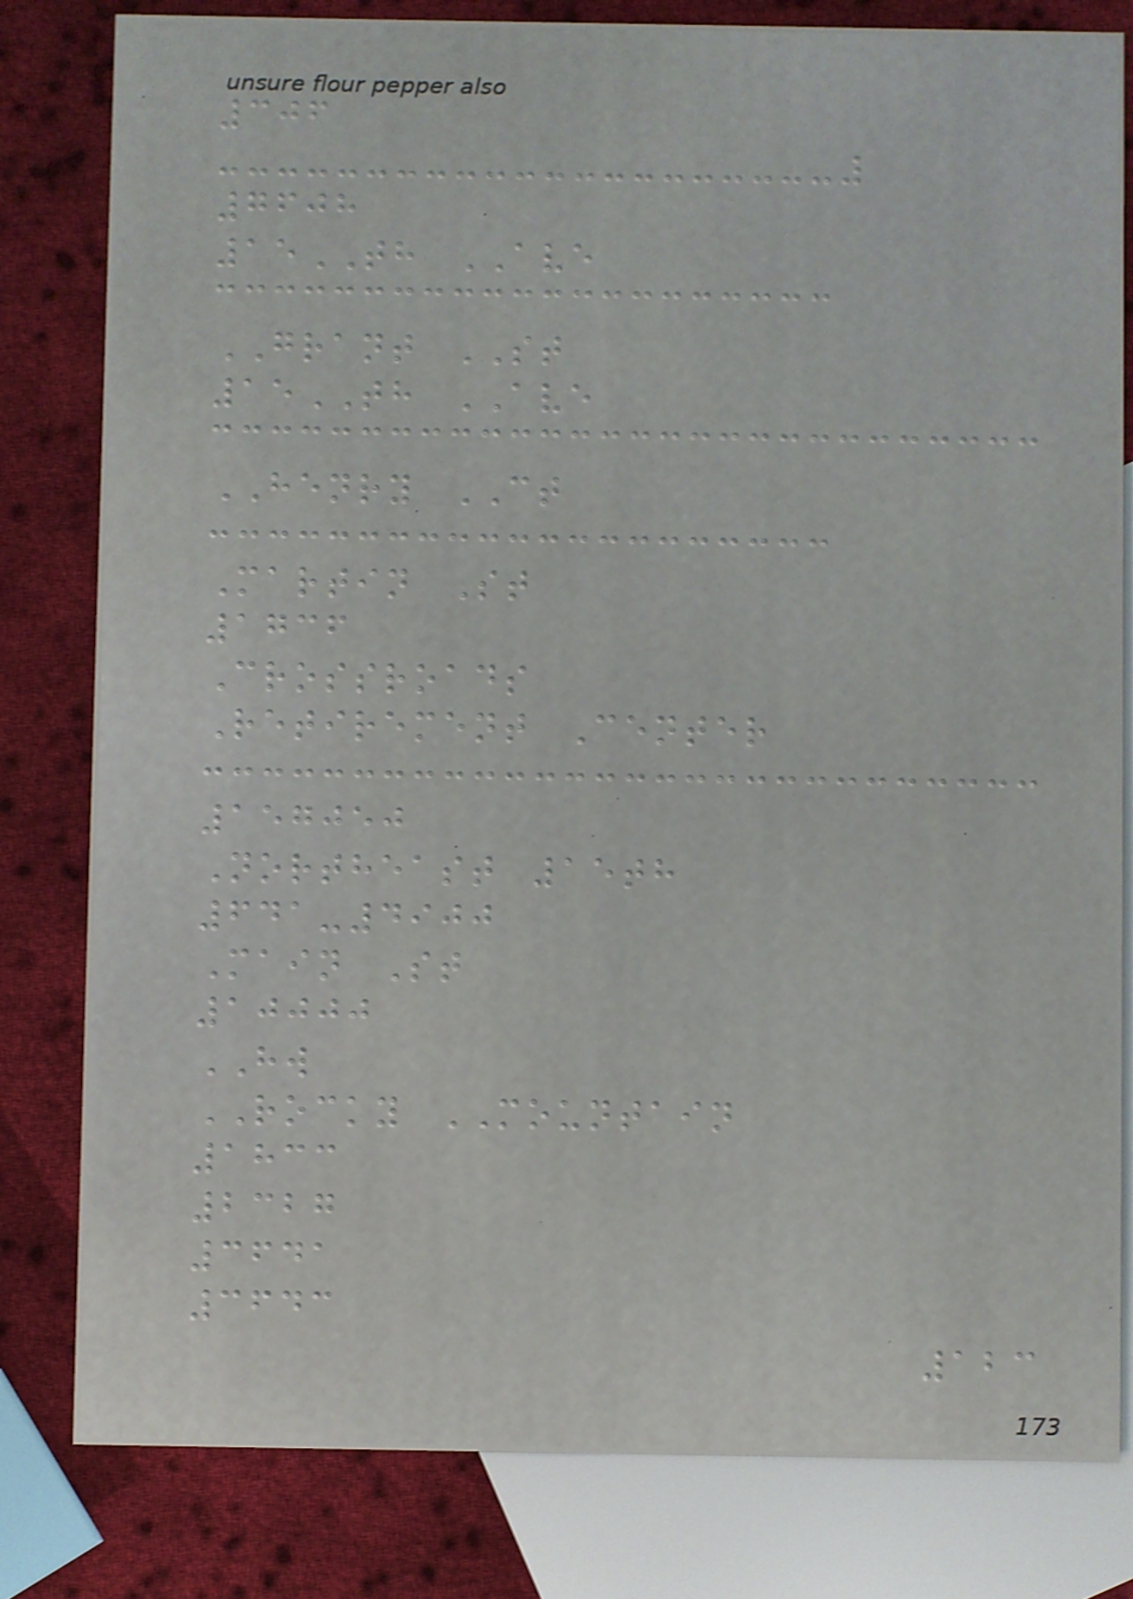306
7608
15TH AVE
GRANT ST
15TH AVE
HENRY CT
Martin St
1736
Crossroads
Retirement Center
157050
Northeast 15th
641-4900
Main St
10000
HW
ROCKY MOUNTAIN
1833
2327
3641
3643
123
